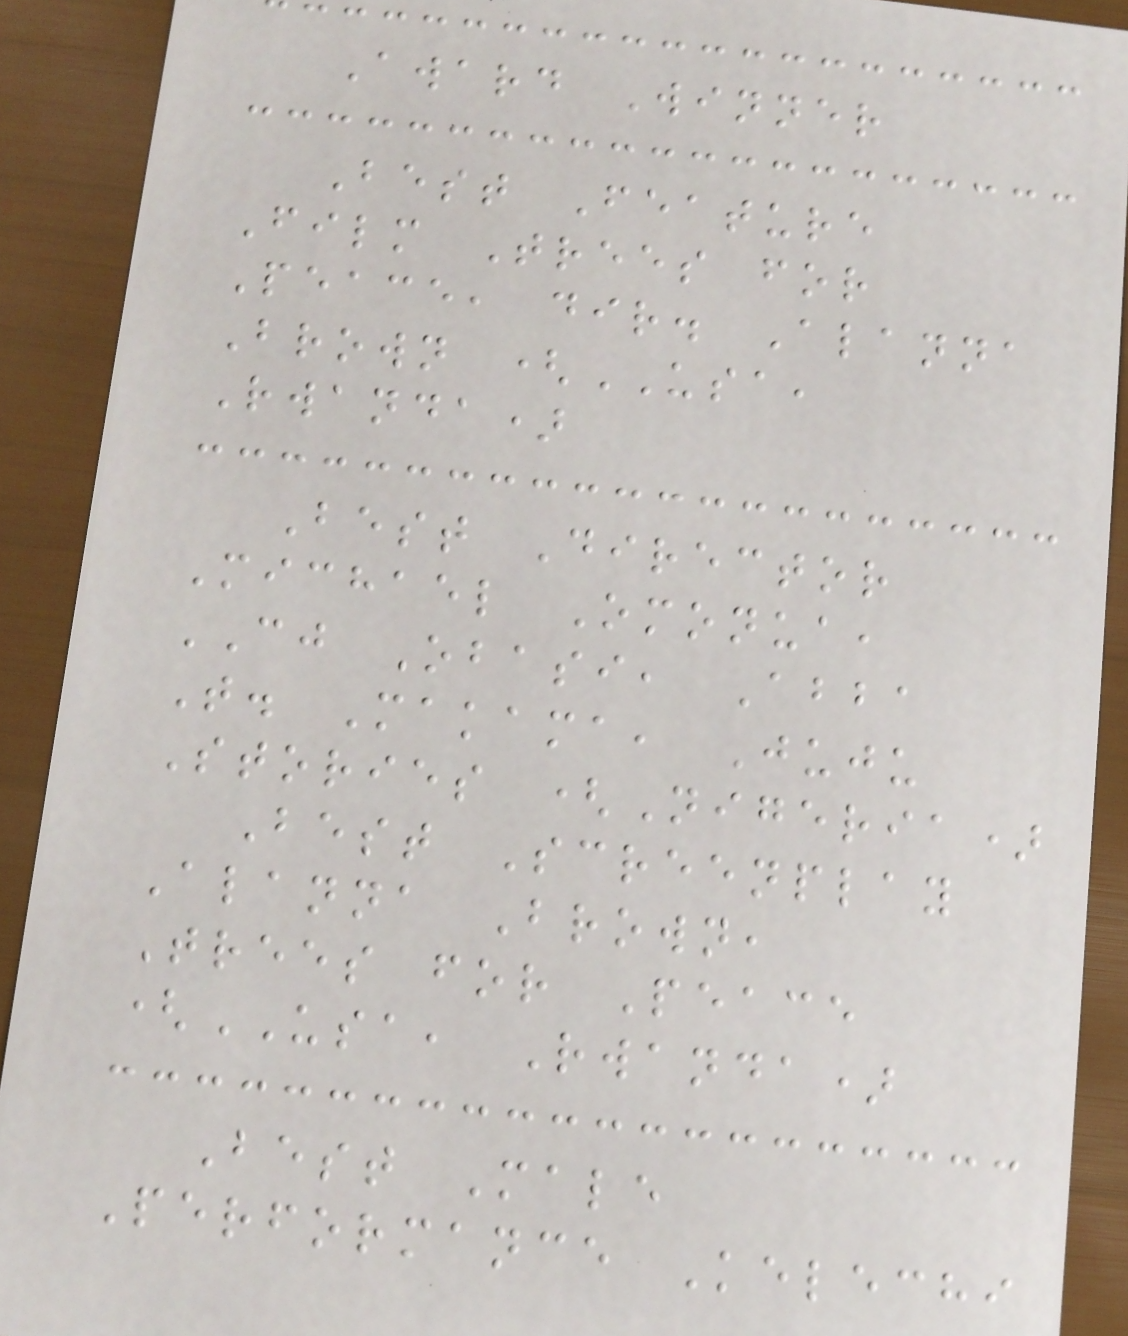Award Winner
Best Feature
Film Trees for
Peace, dir. Alanna
Brown (USA,
Rwanda)
Best Director
Michael Omonua,
CJ Obasi, Abba
T. Makama, Juju
Stories (Nigeria)
Best Screenplay
Alanna Brown,
Trees for Peace
(USA, Rwanda)
Best Male
Performance Kelechi
